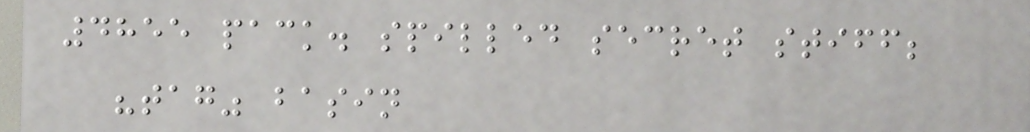4855 pack. spilled secret stiff;
"tag" basin
